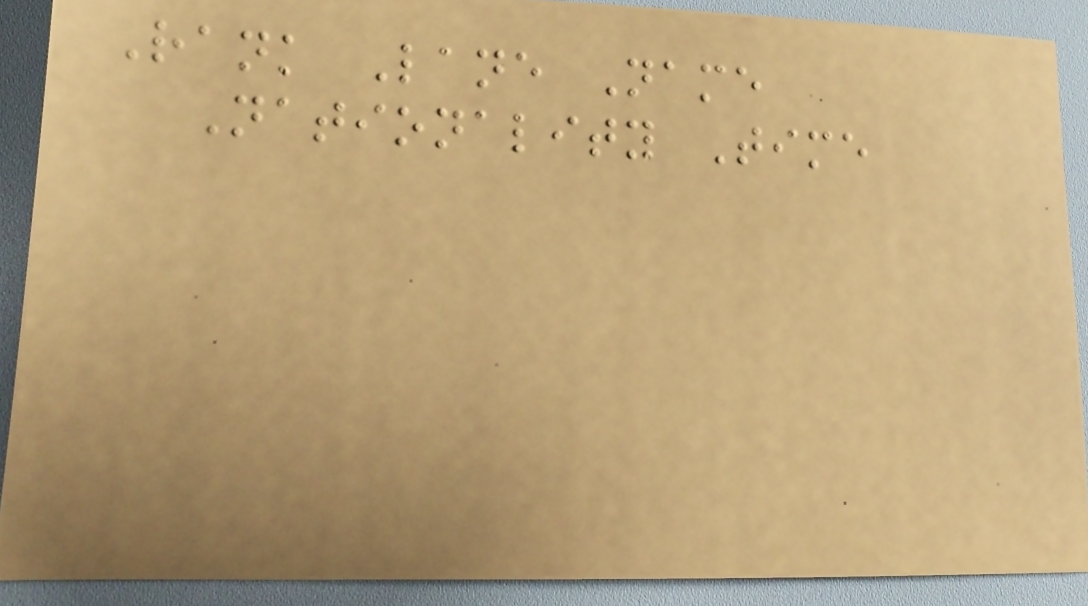Rank Lane Name
Nationality Time
